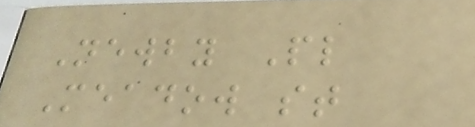Newby Pl
Meadow st
